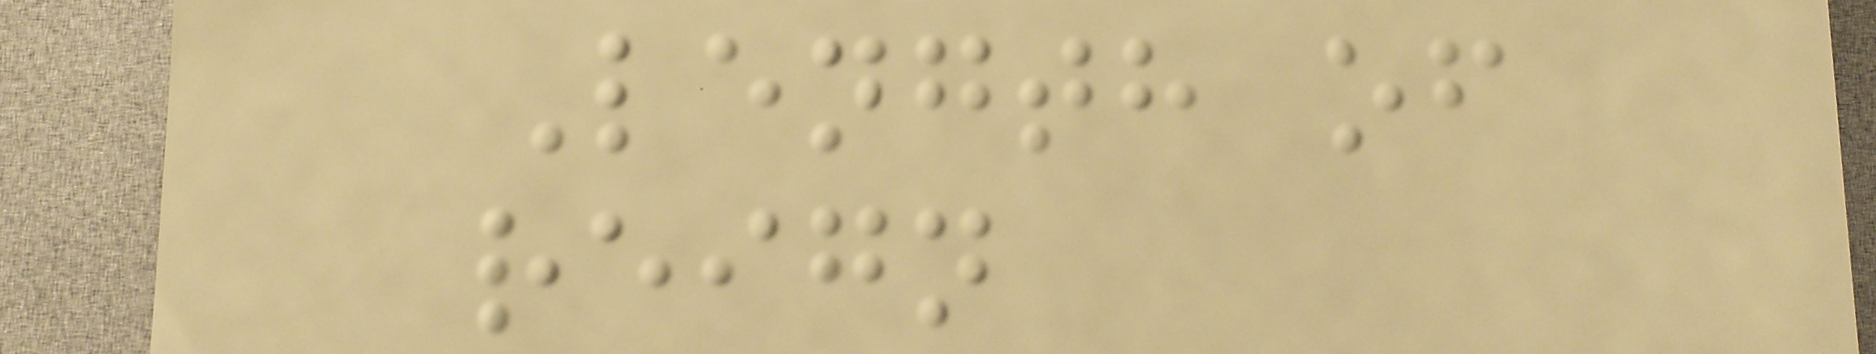Length of
reign
